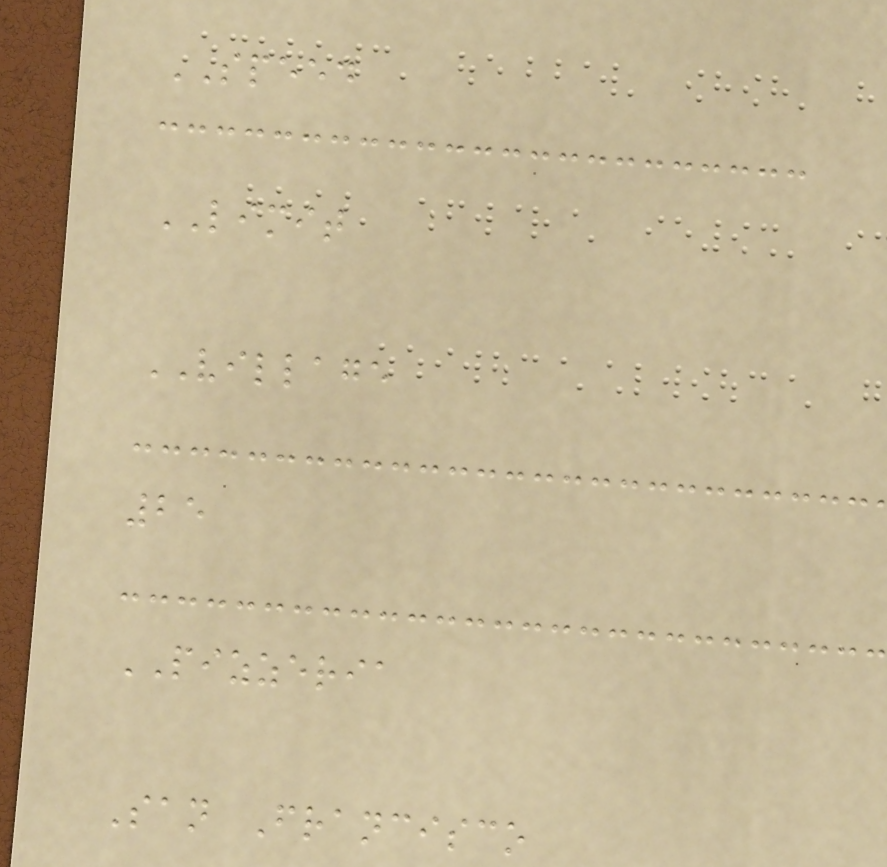SPEED
LIMIT
VILLAGE
25
PIZZERIA
San Francisco
